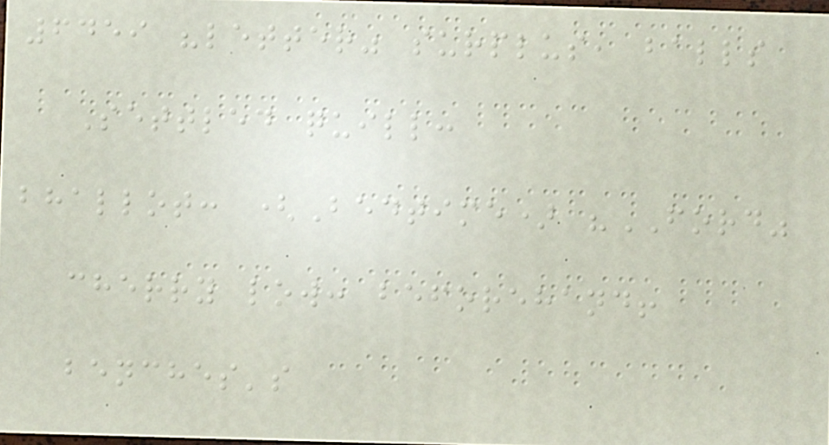6459 "letter" surplus, balls
Settled quill:
bhallot: (Bedtime) "FORD"
cherry low: beforehand!
benches's
